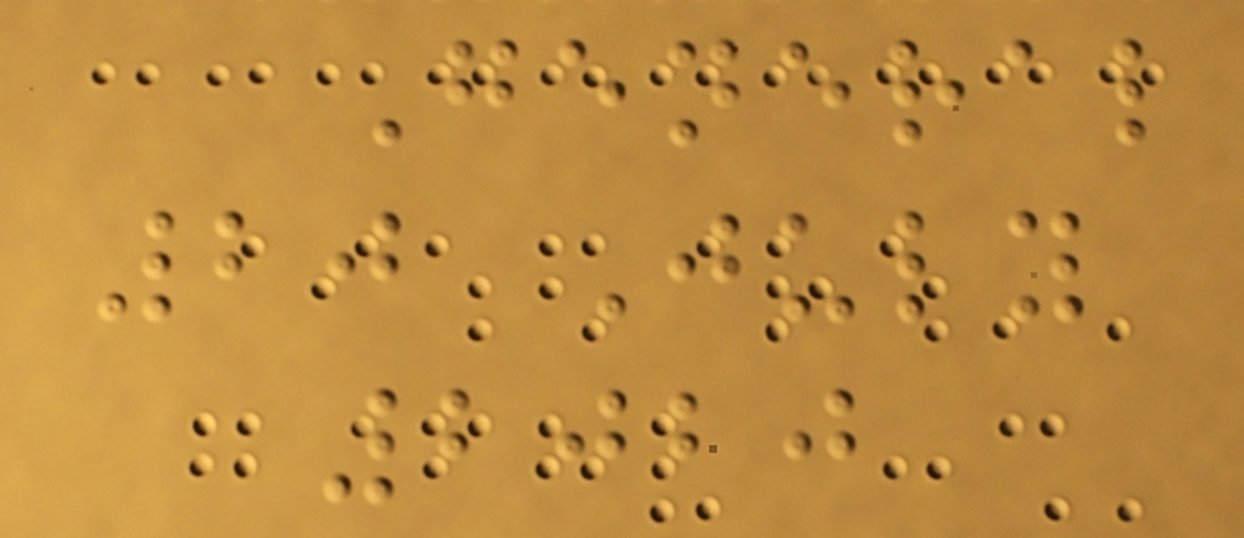General
20 July
2020
